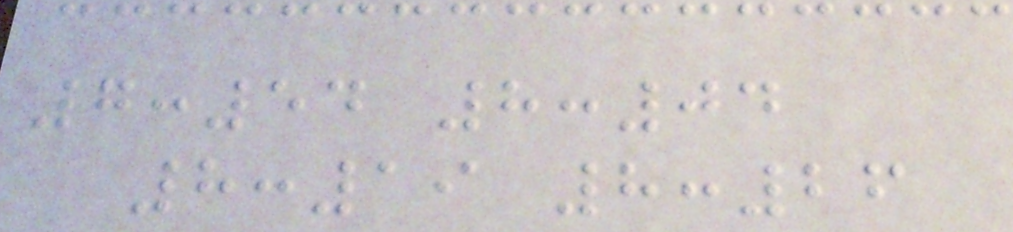7:54 8:04
8:19 8:26
